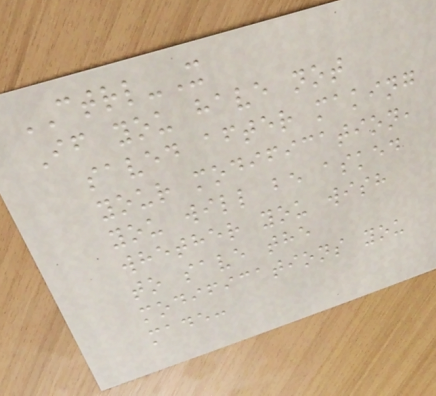CTRL-X
If you have not
saved after making
your modification,
you will be asked
whether you wish
to save the
modifications you
made:
